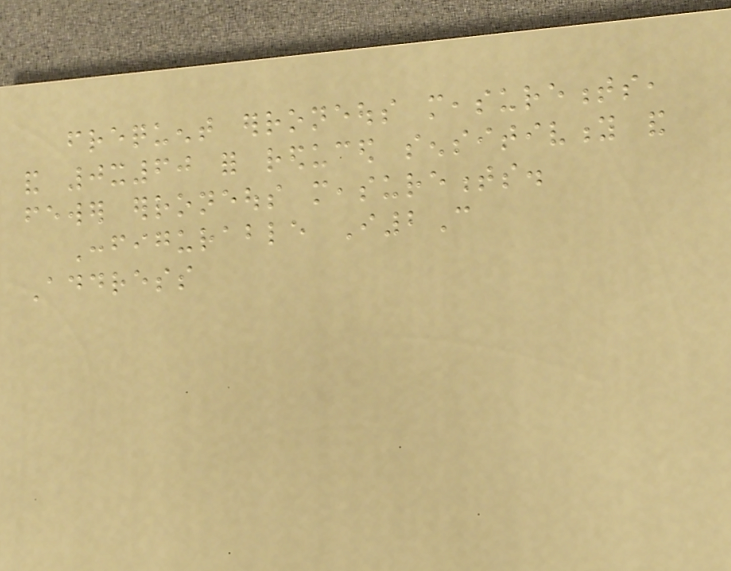frequent erroneous measurements,
and 0x60 for reduced sensitivity and
fewer erroneous measurements.
Configurable I2C
Address
